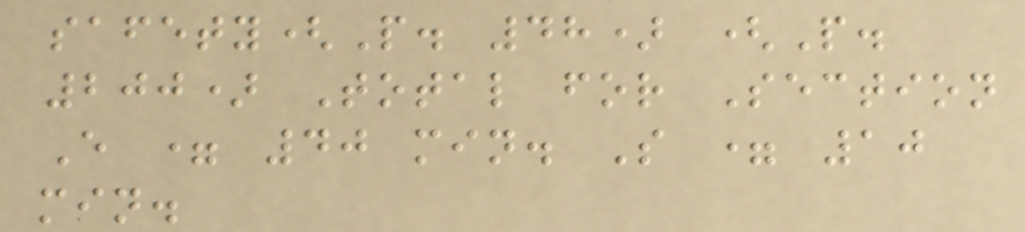safety(P. 48) (P.
200) Total for Section
E = 40 min. S = 10
min.
